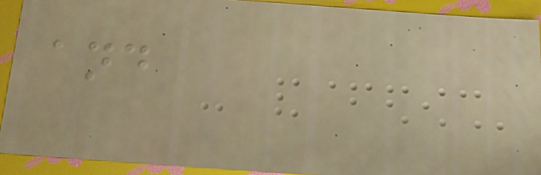and
